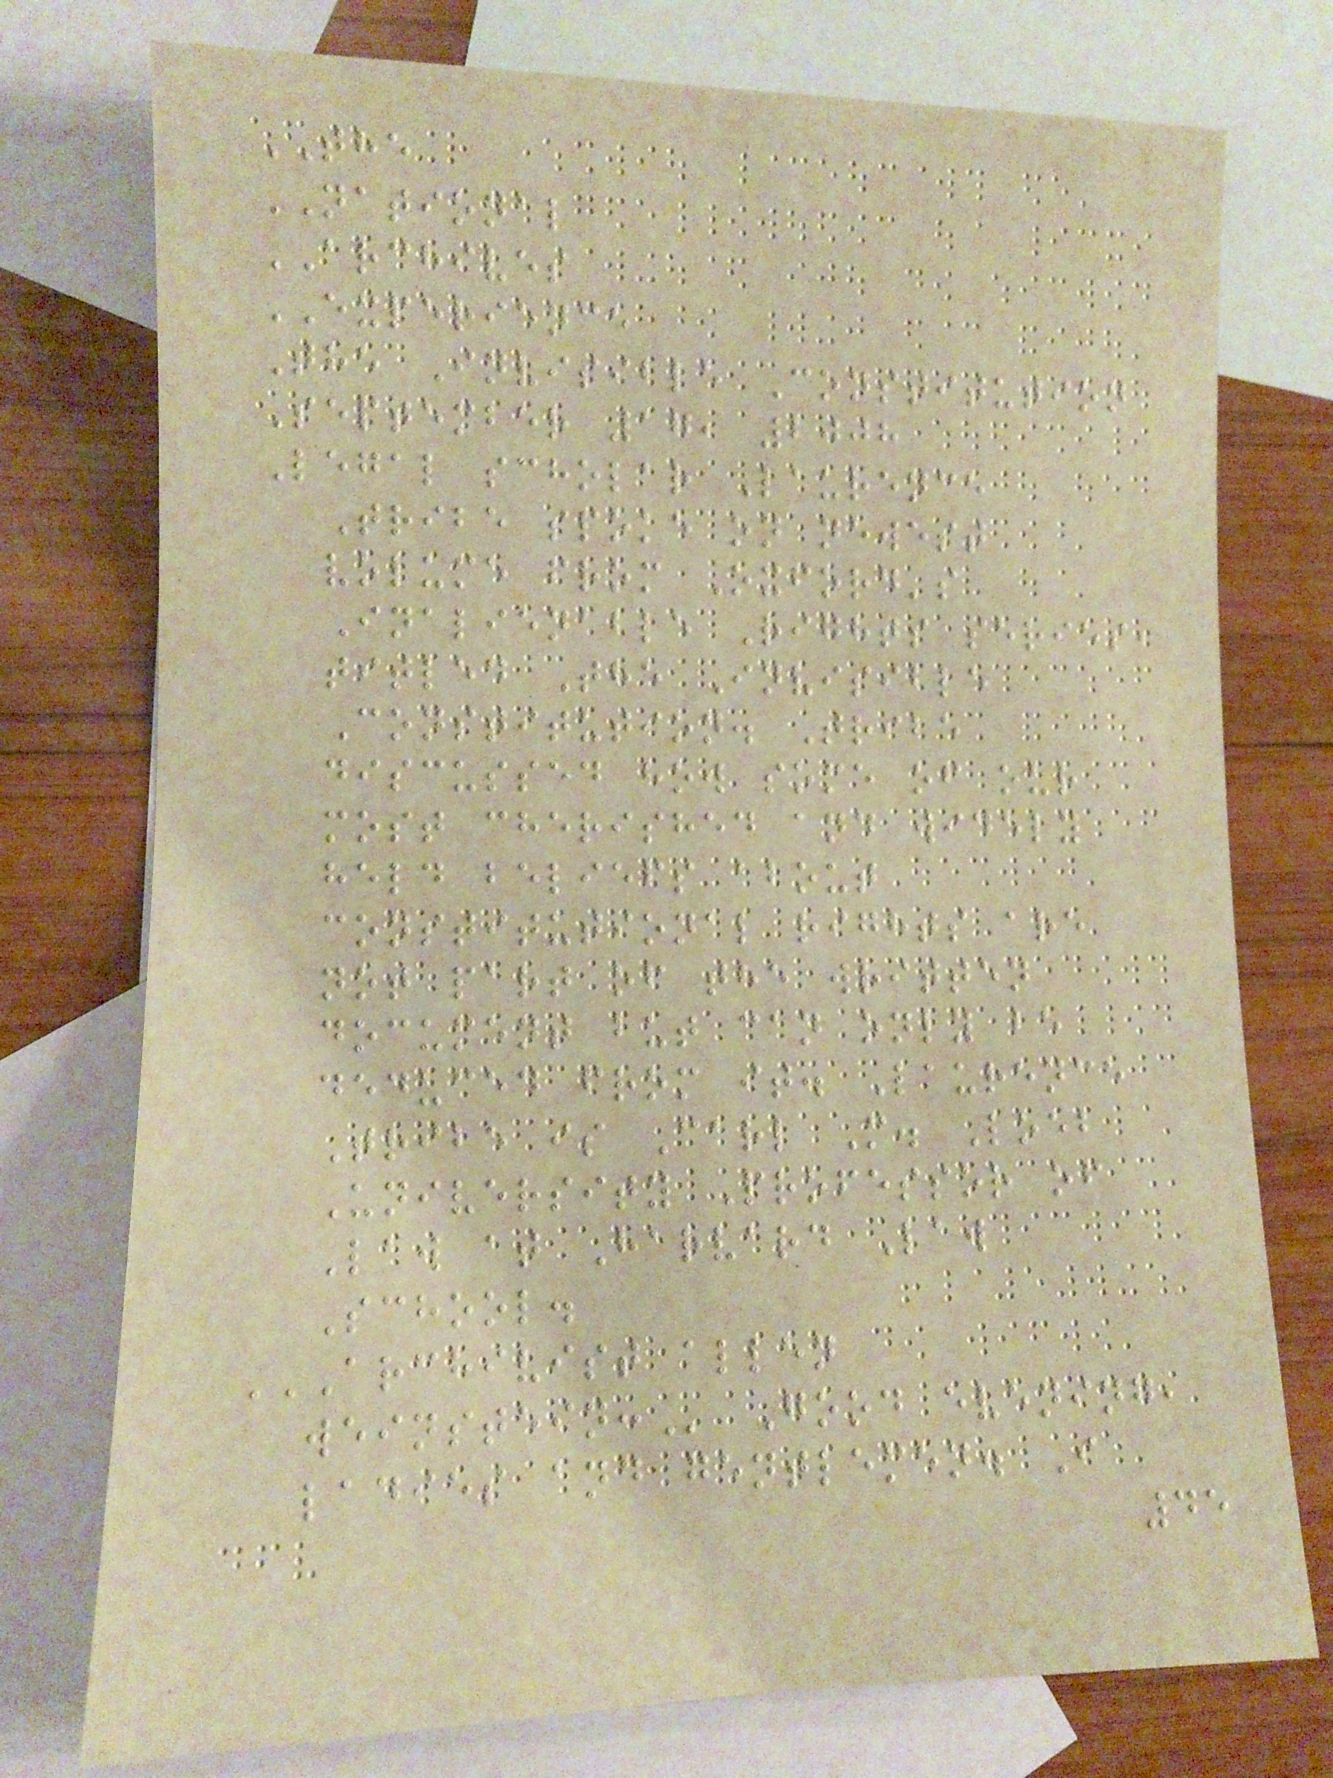THE
NATIONAL
ARCHIVES
EXPERIENCE
The Invisible Constitution
September 17, 2008
Legal scholar Laurence
Tribe spoke on newest
volume from Oxford's
Inalienable Rights series,
titled The Invisible
Constitution. Tribe
discussed how some of our
most cherished and widely
held beliefs about
constitutional rights are
not part of the written
document but can only be
deduced from it. Laurence
Tribe is Carl M. Loeb
University Professor of
Law at Harvard Law
School.
ARCHIVIST ALLEN
WEINSTEIN: Good evening,
ladies and gentlemen. I
45
